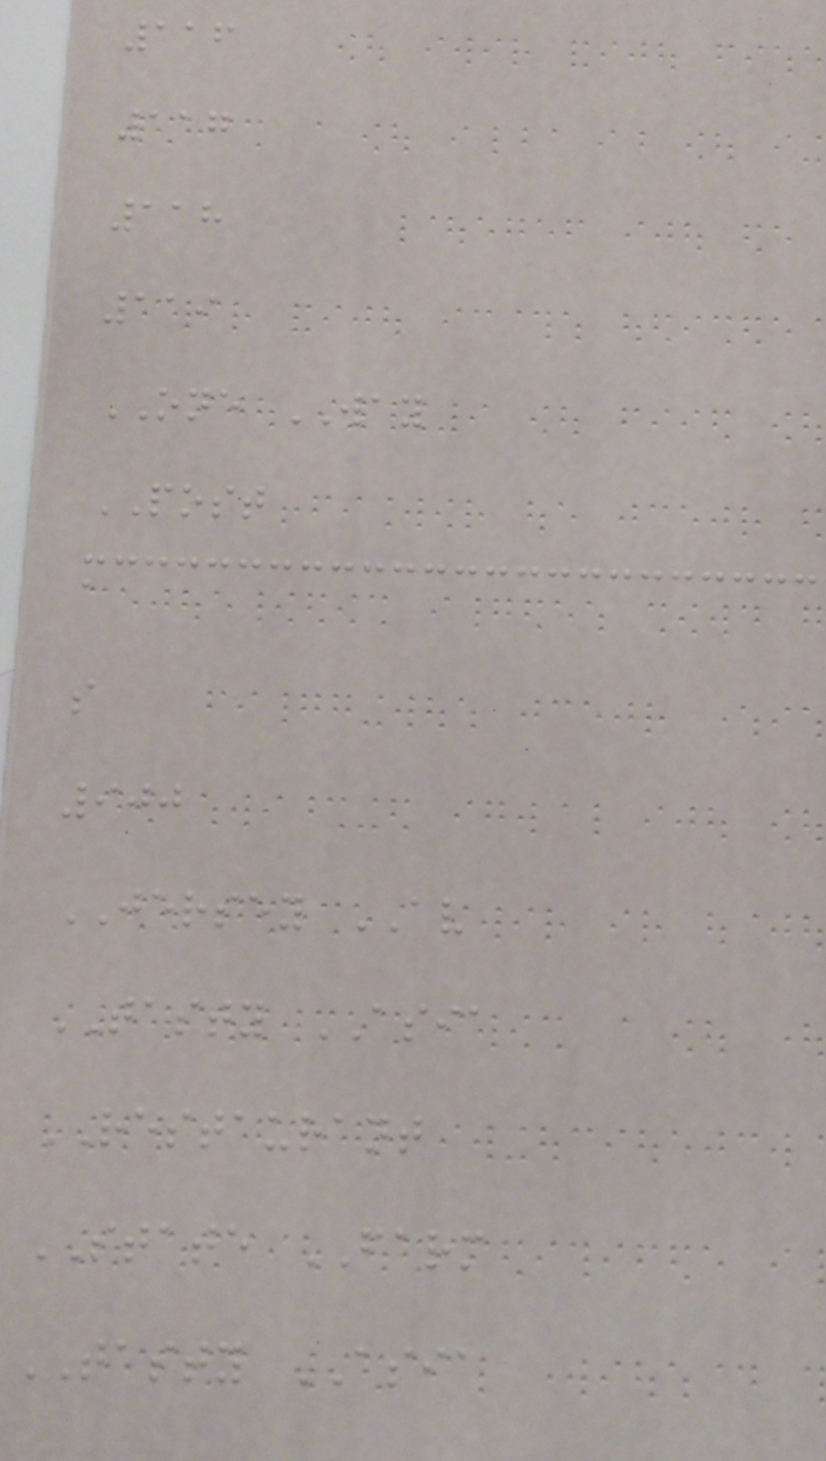116
117
118
119
ONE WAY
POST
a
s
900
JERSEY AV
TASTY ASIA
RESTAURANT
STATE FARM
TASTY ASIA
